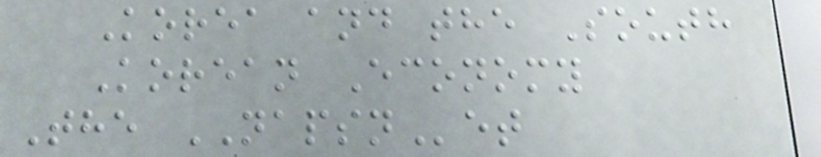Korea and the South
Korean Economy
The NAPSNet
